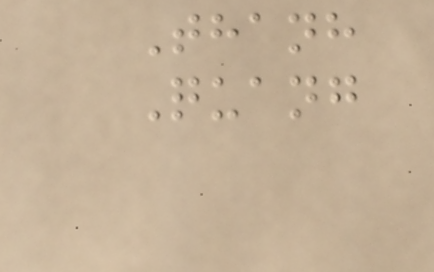Thanh
Quang
